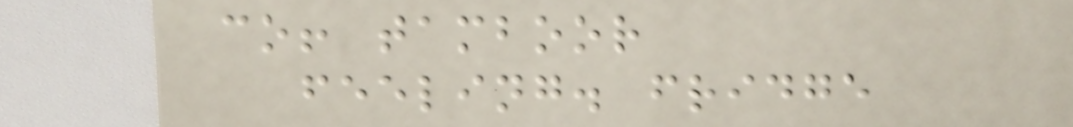co! tamboor
feeling. fridge
